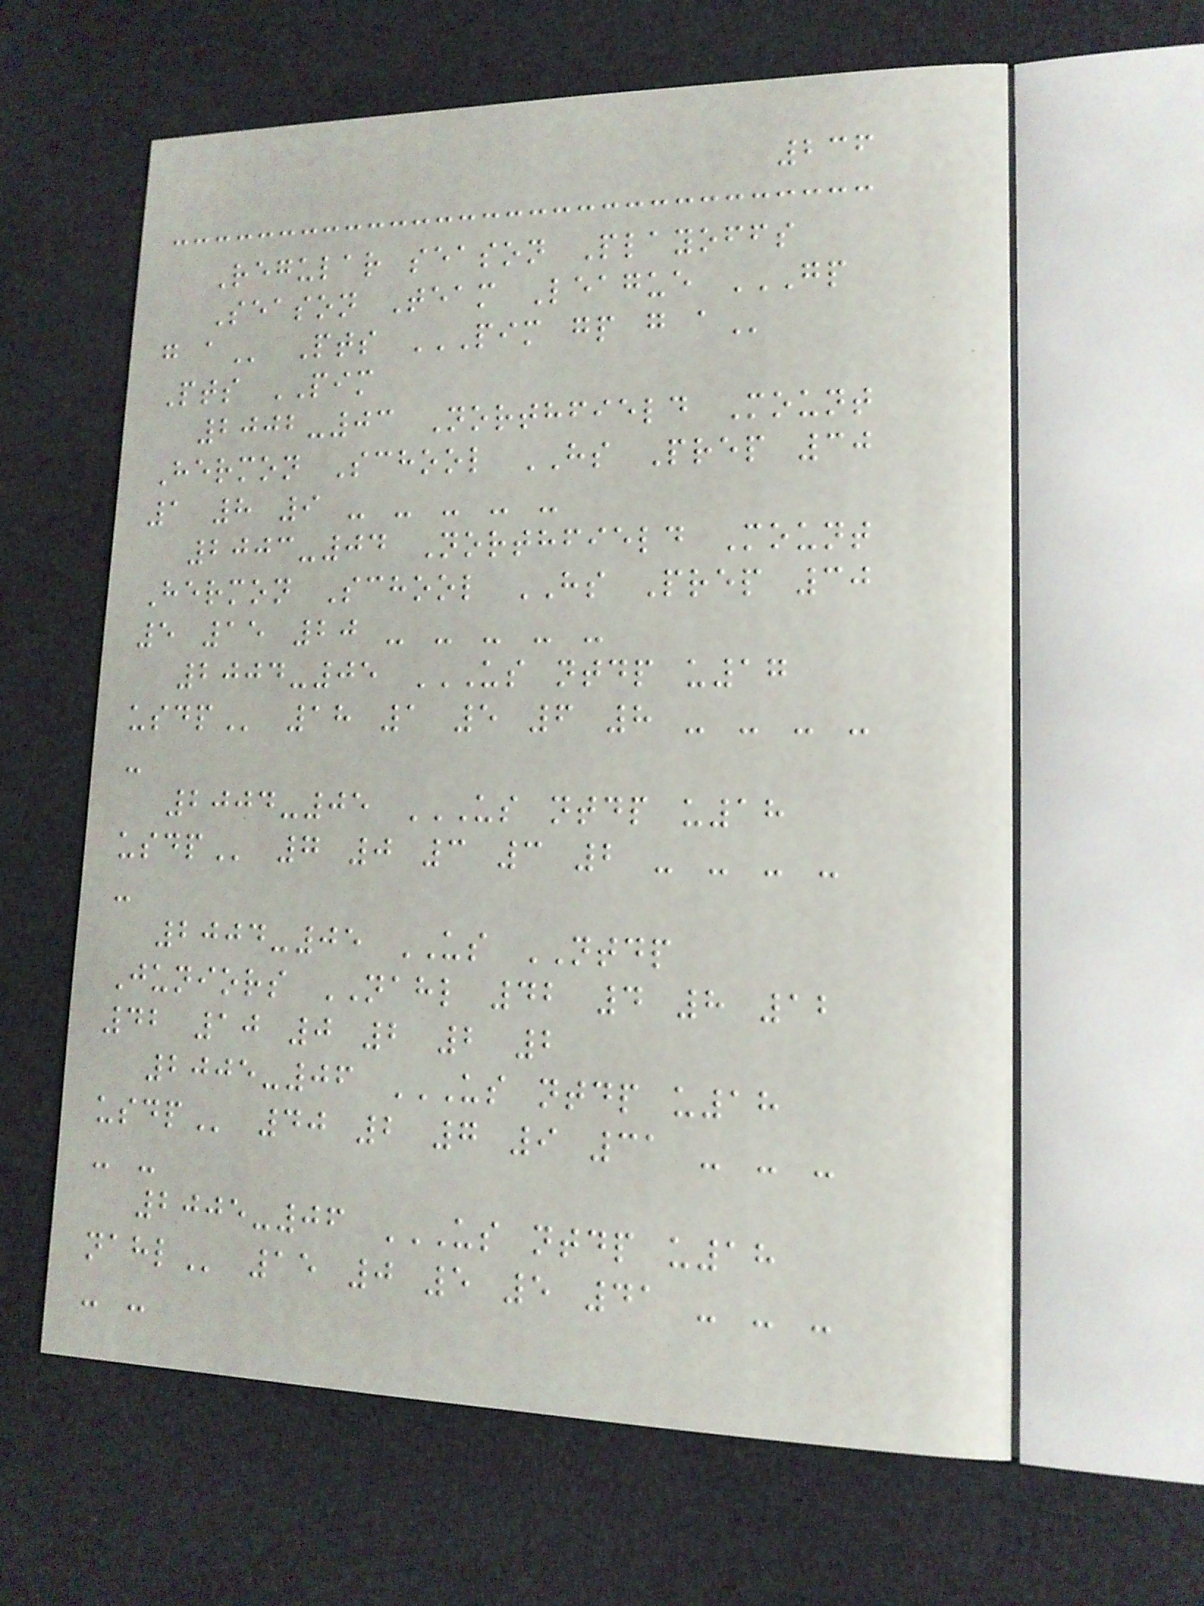236
Regular season Playoffs
Season Team League GP
G A Pts PIM GP G A
Pts PIM
2002-03 Northfield Mount
Hermon School HS Prep 30
1 8 9 - - - - -
2003-04 Northfield Mount
Hermon School HS Prep 30
5 15 20 - - - - -
2004-05 US NTDP U17
USDP 18 1 5 6 8 - - - -
-
2004-05 US NTDP U18
USDP 7 0 3 3 2 - - - -
-
2004-05 US NTDP
Juniors NAHL 42 4 8 12
42 10 0 2 2 2
2005-06 US NTDP U18
USDP 40 2 7 9 31 - - -
- -
2005-06 US NTDP U18
NAHL 15 0 5 5 41 - - -
- -
